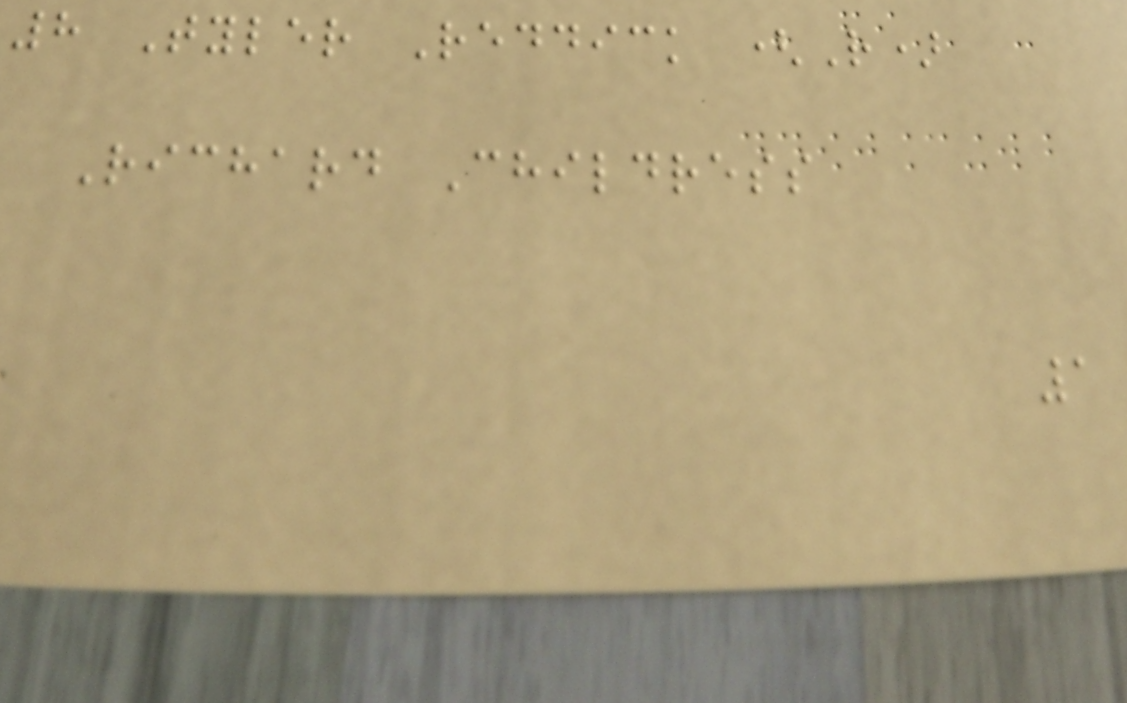8 Tyler Reddick (R)
Richard Childress
1
